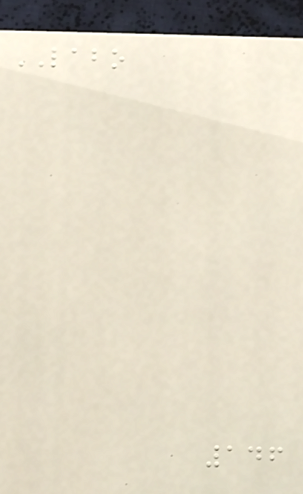LABO
146
